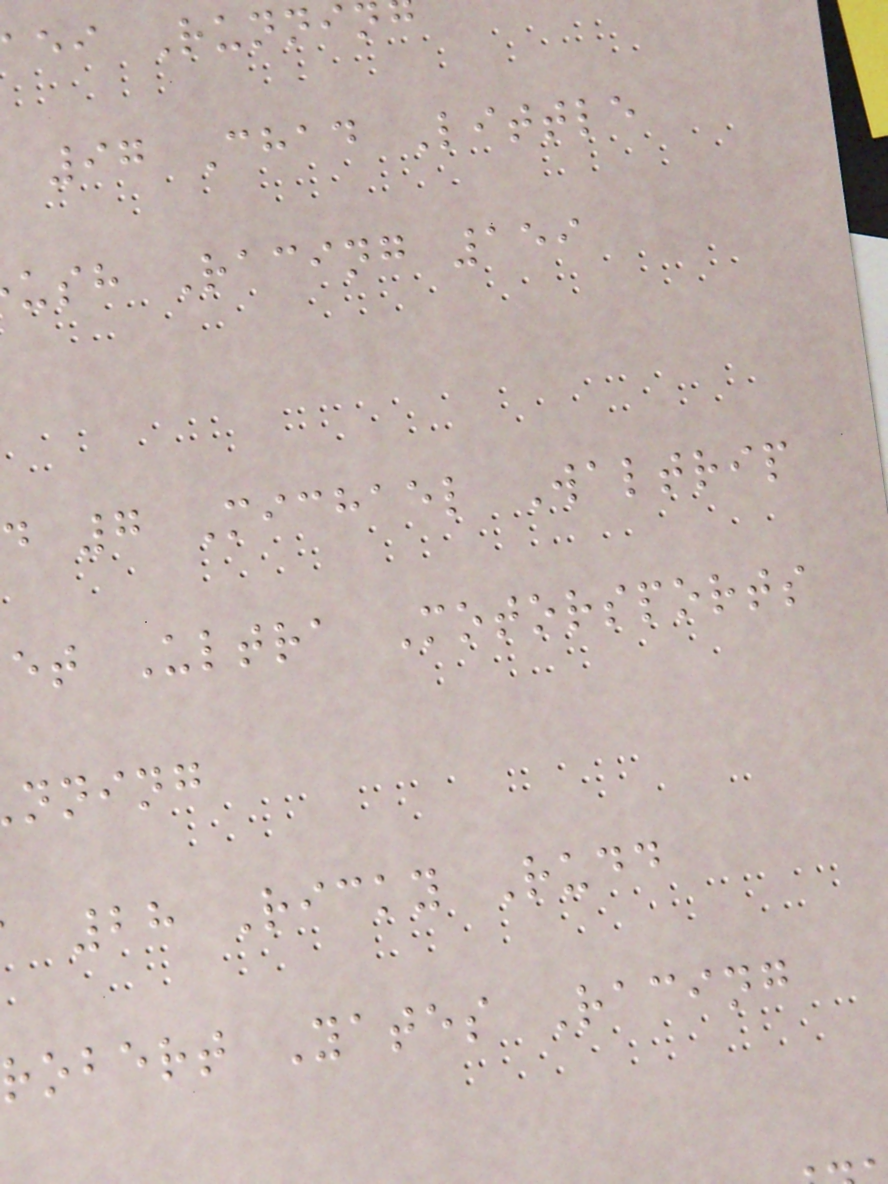aei Runni
97 Chad Little
ush Racing 159
d 7 Michael Waltrip
et Ultra Motorsports
nning
28 Ricky Rudd
robert Yates Racing
